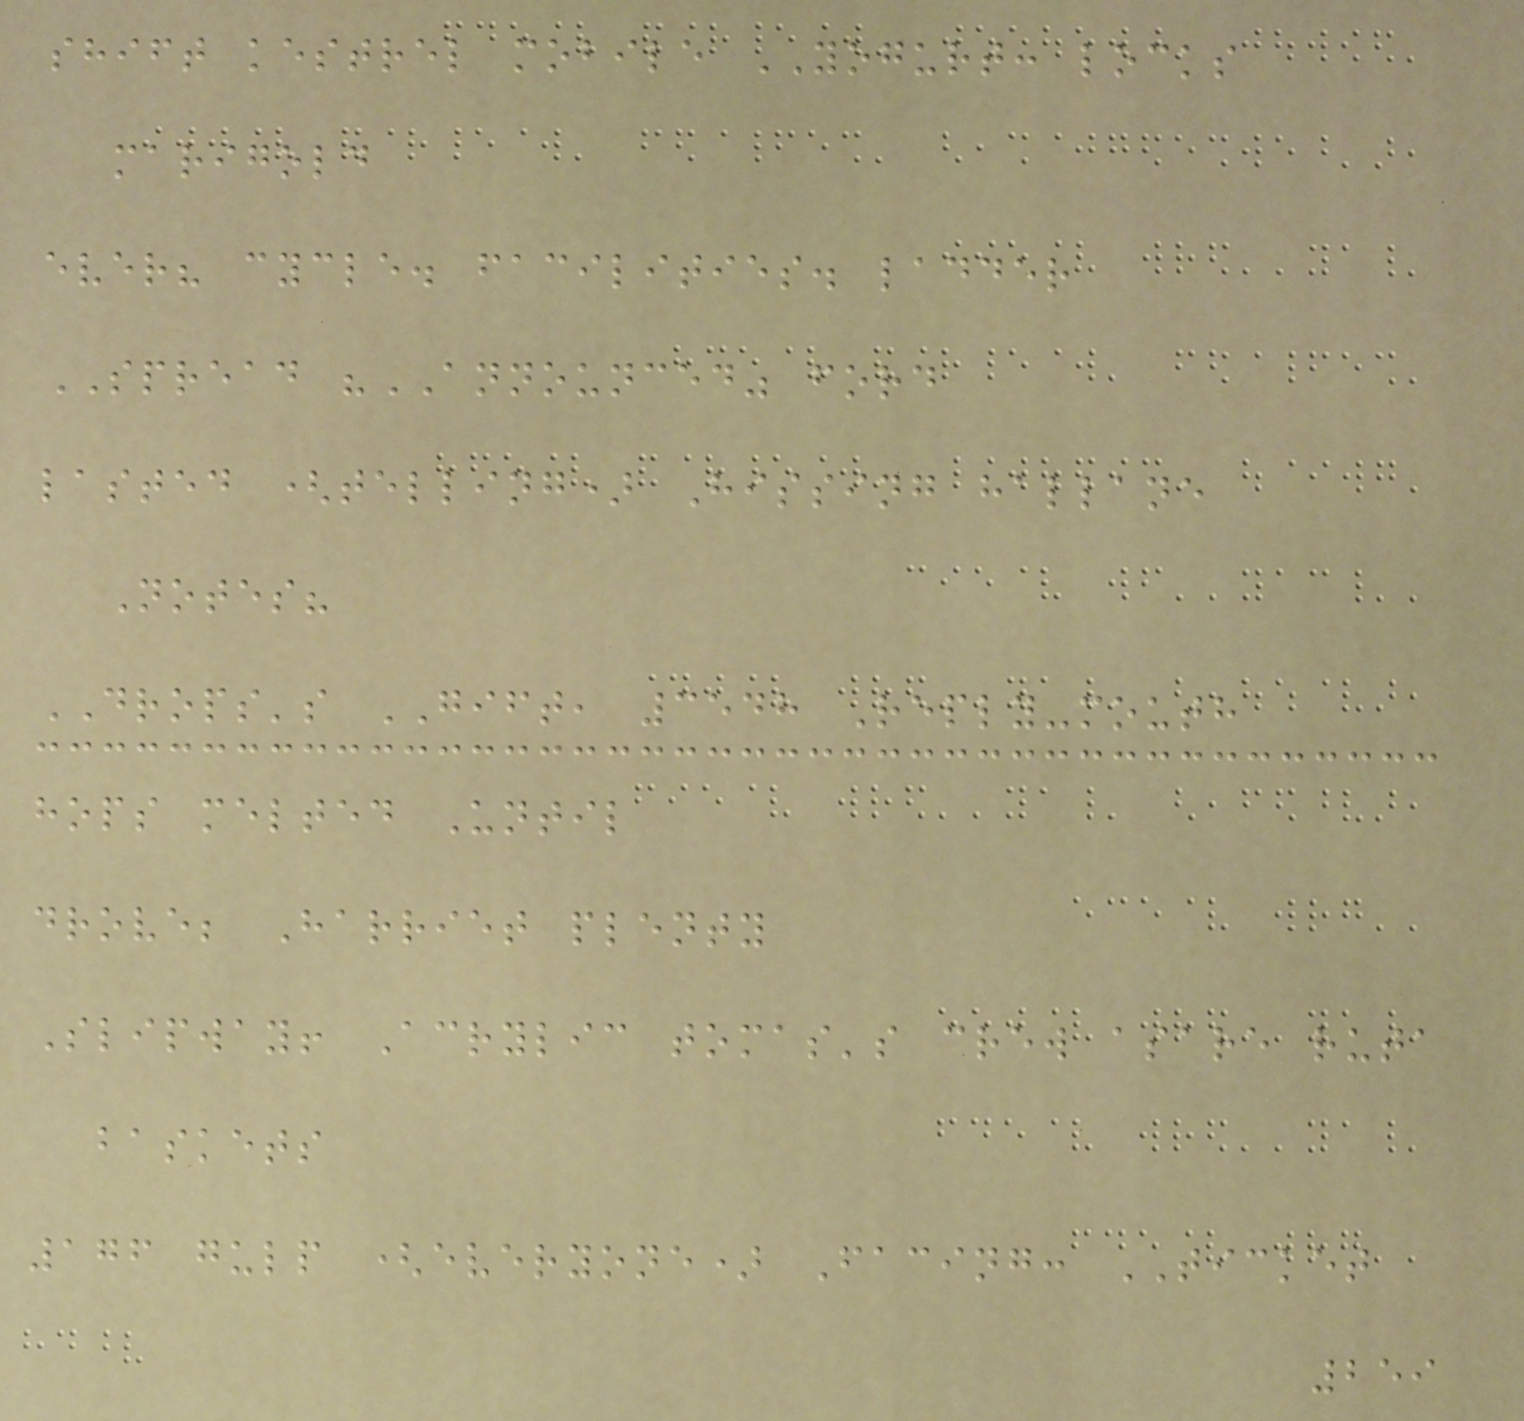shift kestrel mobile YOGURT: locks
marigold
ever? cycle. facilities. ladder
SPREAD "ANNOUNCED" ford
lasted (telling) Hissing hallane
Notes?
DROPS's GIFT, 3548 Reply-mouth
hops melted Until
drove; Harriet plenty
Slipway! Acrylic tomas's crew asare ruta
baskets
176 gulp (everyone) Facing: TICKET
259
